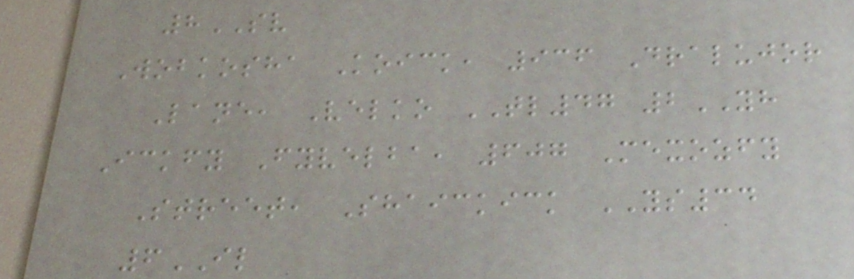8SV
Wobkosha Koick, 936 Dralujor
Lane, Velko TL47 2YH
Ickfy Fyvelba, 607 Mexozfy
Street, Shaickick YS34
6IL
